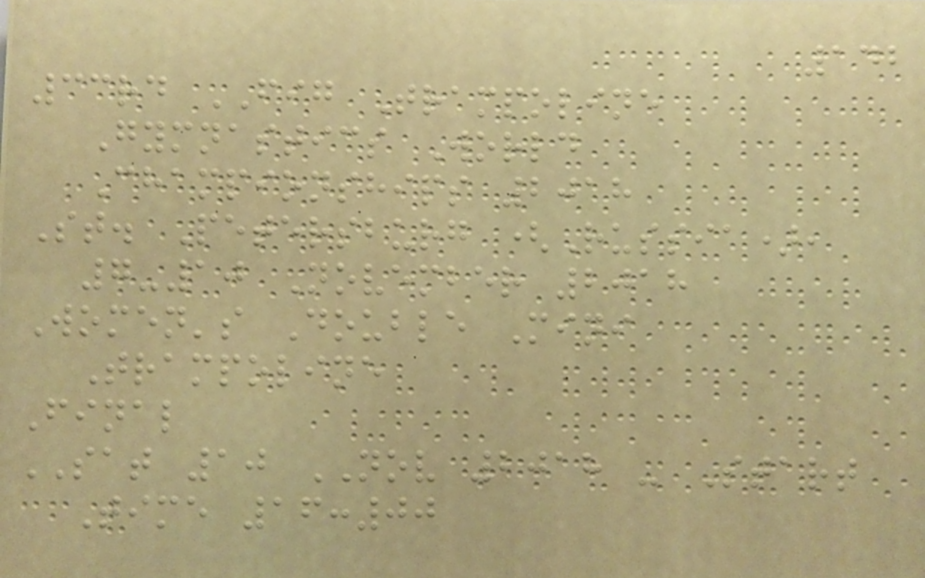142
33rd FIG Trampoline
Gymnastics World
Championships 2018
St. Petersburg (Russia),
7-10 November 2018
Women's Double Mini
Trampoline
Final
SAT 10 NOV 2018 - Start
Time 16:00
